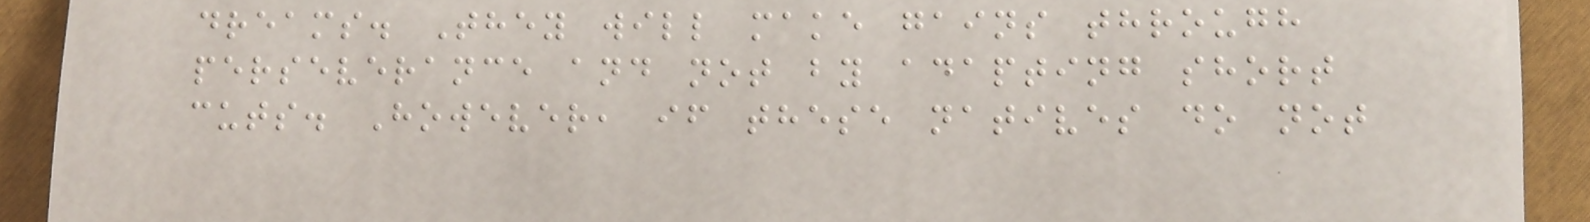dreams. They will make gains through
perseverance and not by adapting short
cuts. However, if these natives do not
